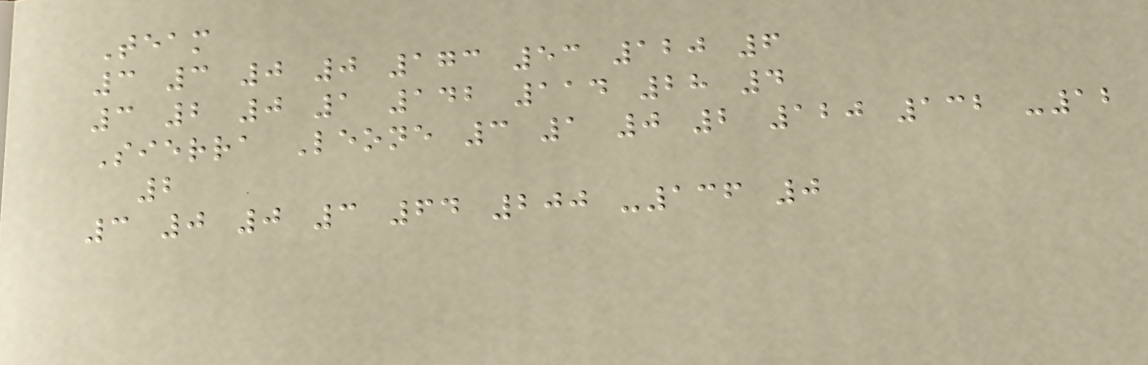Team
3 3 0 0 173 53 120 6
3 2 0 1 142 114 28 4
Sierra Leone 3 1 0 2 120 132 -12
2
3 0 0 3 64 200 -136 0
